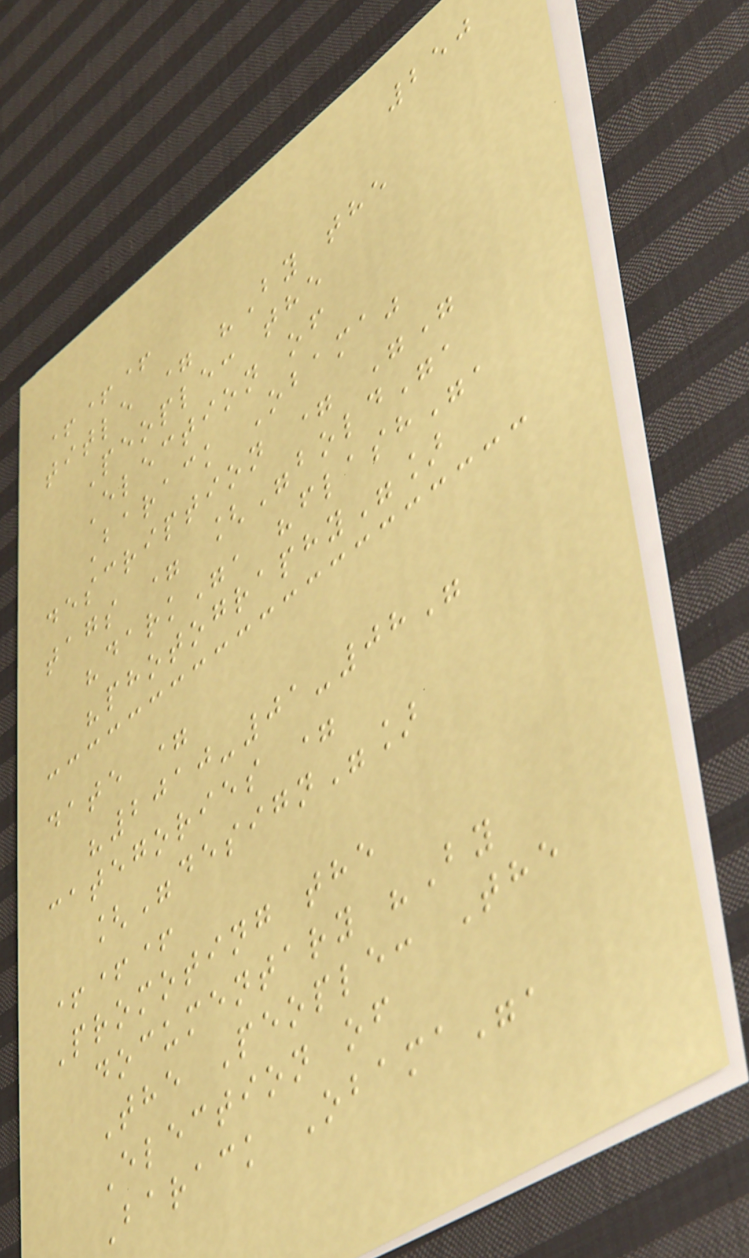250
+++
title = "By the
People: the
Election of
Barack Obama"
description = ""
tags = ["bold",
"dark", "flash",
"photography"]
date =
"2010-01-08"
categories =
["design"]
+++
Promoting the
documentary "By
The People: The
Election of
Barack Obama",
